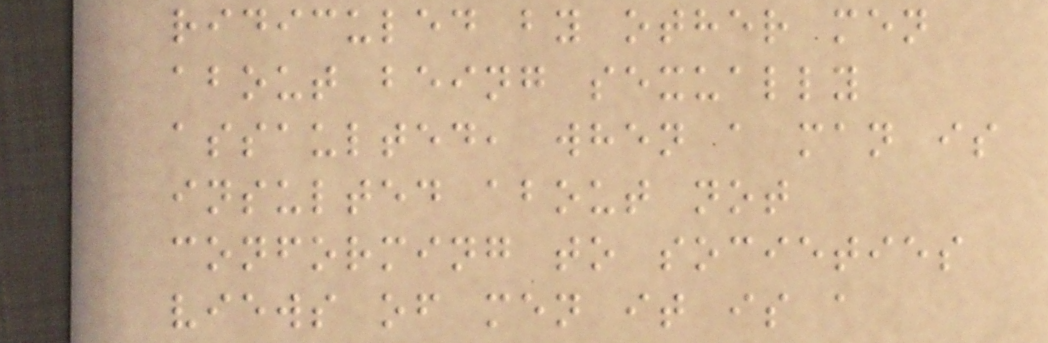ridiculed by other men
about being sexually
assaulted, when a man is
insulted about not
conforming to societies
views of men it is a
